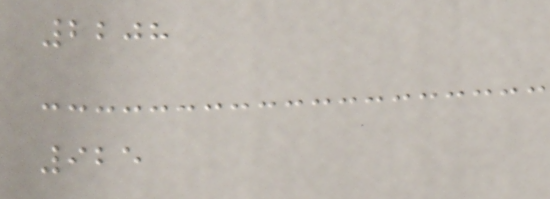2208
925
